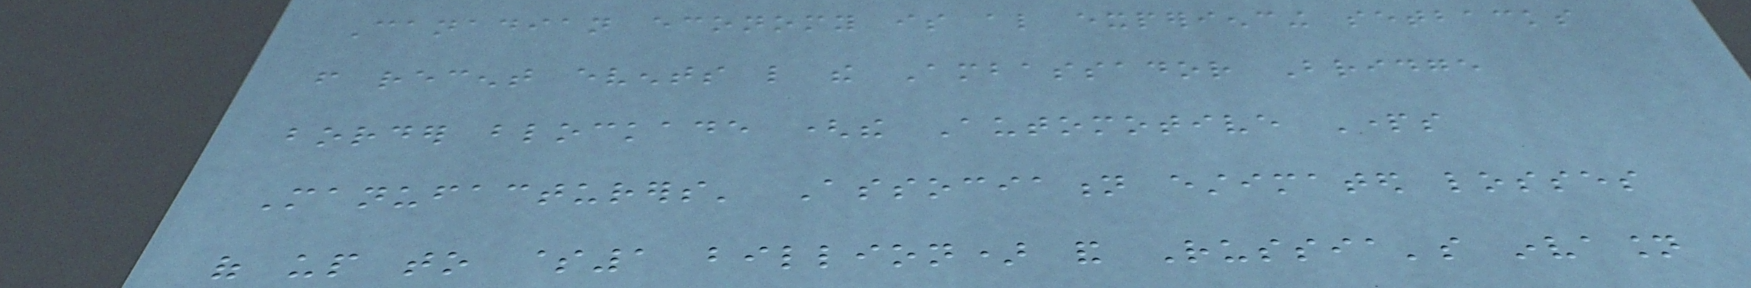Canadian economy is also experiencing setbacks
from recent events like the Ambassador Bridge
border blockade (the Automotive Parts
Manufacturers' Association estimated losses
of up to $1 billion) and Russia's invasion
